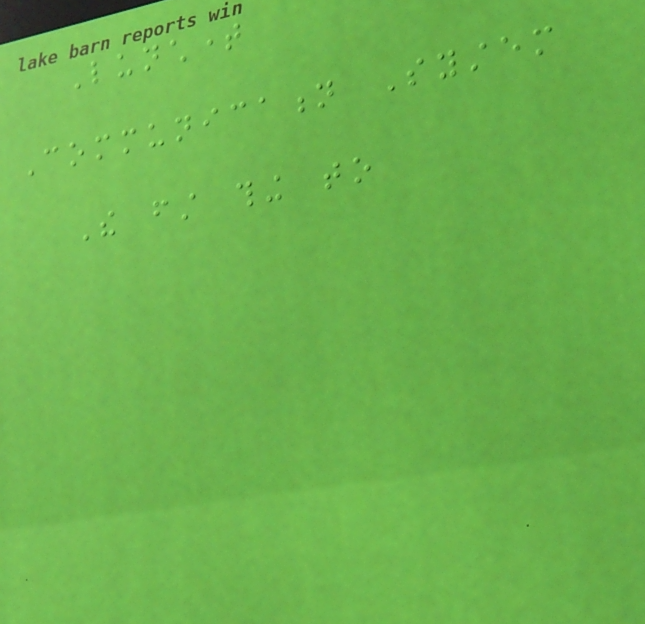Lunchtime
Communication System
The first thing to
